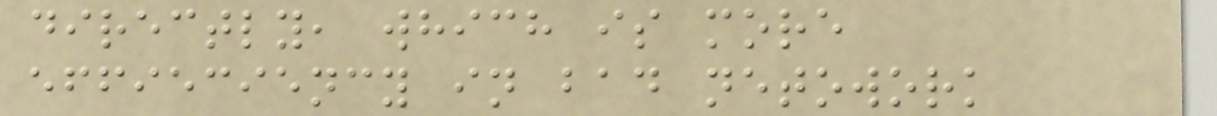directly, which is more
effieciency in bad netowork
